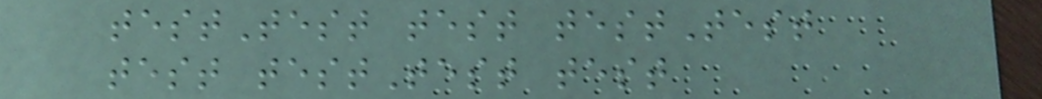testTest test testTest
test testTest test
